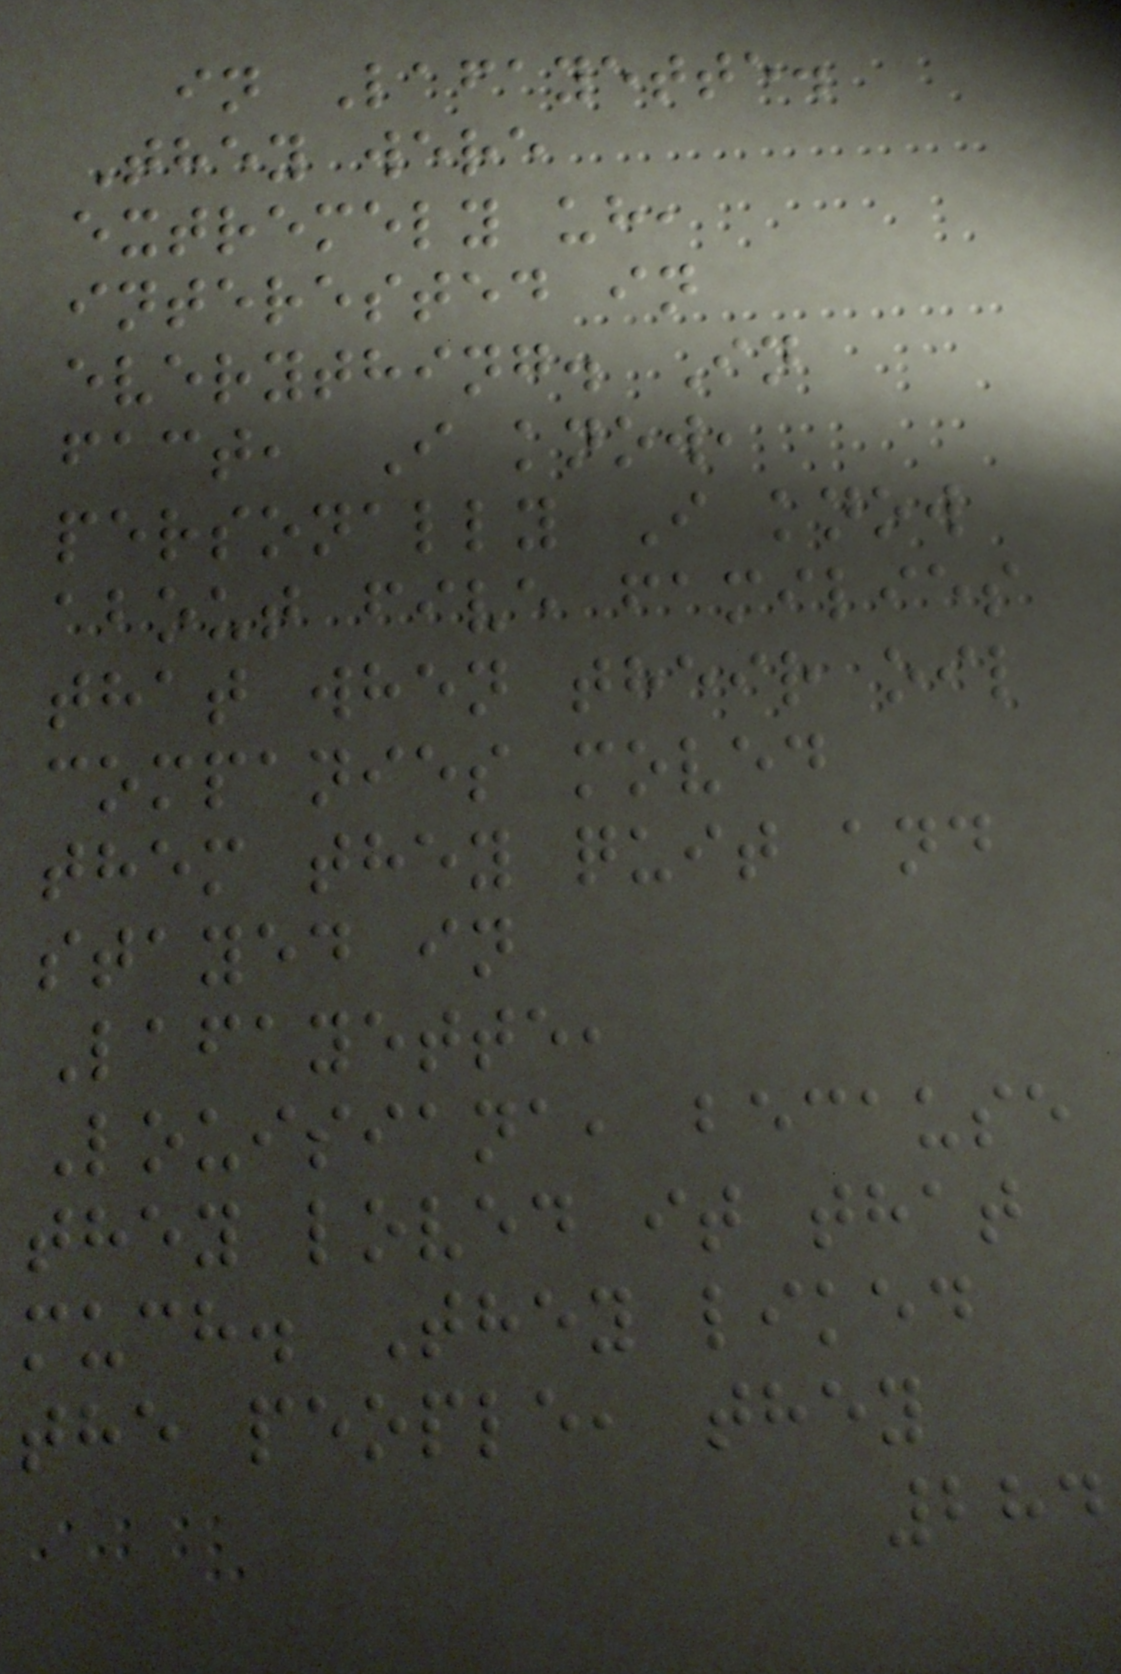in Lafayette.
They were
extremely uh,
interested in
everything. In
fact, I know,
personally I know
about five families
that when their oil
companies moved
them they quit and
stayed in
Lafayette,
Louisiana, because
they loved it that
much. They liked
the people, they
284
